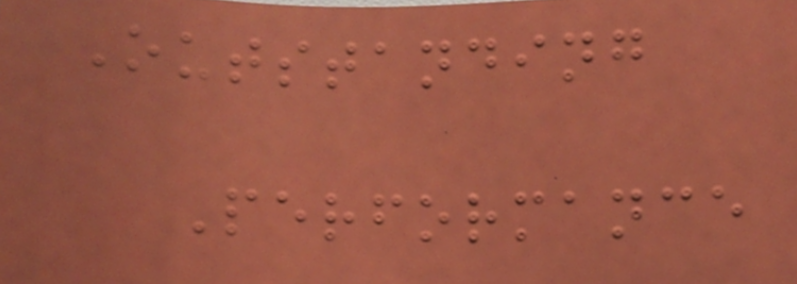Outstanding
Performance
